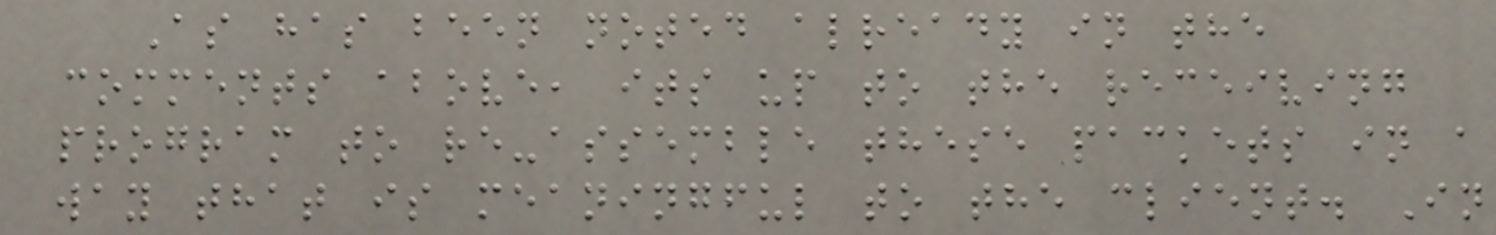As has been noted already in the
comments above, its up to the receiving
program to re-assemble these packets in a
way that is meaningful to the client. In
